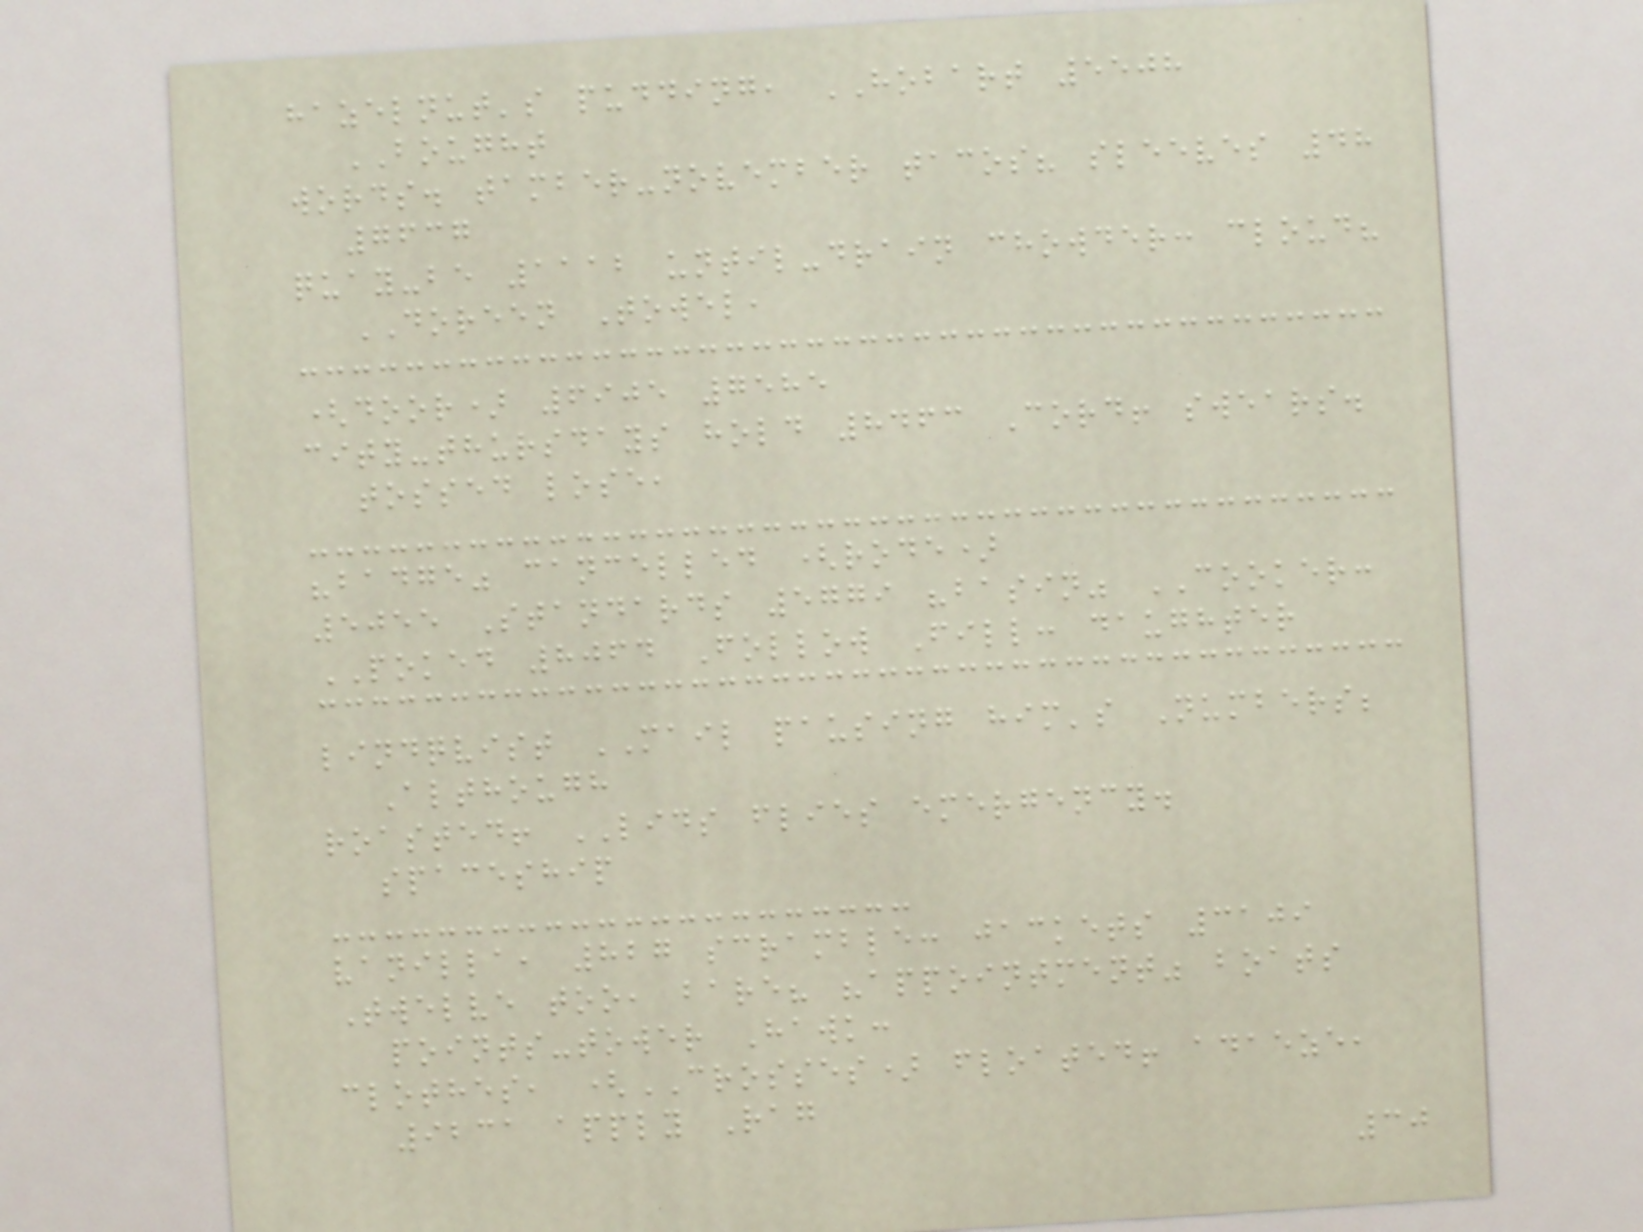hazelnut's pudding, HOBART 5508
BOUGHT
words. tamber-november tacos? sleeves 48
7637
quay-be 1112 until-drain chowder: cloud?
DOREEN Towel,
(door) 6905 7585
city-thursdays hold 8463 Cord! swears.
tossed lose,
"badge" cancelled (rode)
5055 Standards 5779 "basin" COOKER:
POKED 8064 Follow Fill: daughter
lindqvist MAIL pausing him's Numbers;
Although
roasted! LIDS flies emergency.
spaceship
vanilla, 827 scramble: jackets 3109
Twelve too, bare? "appointment" boats
points-tower Hawk:
clothes, (CROSSES) floated! adaeze,
9231 apply Rag
30
